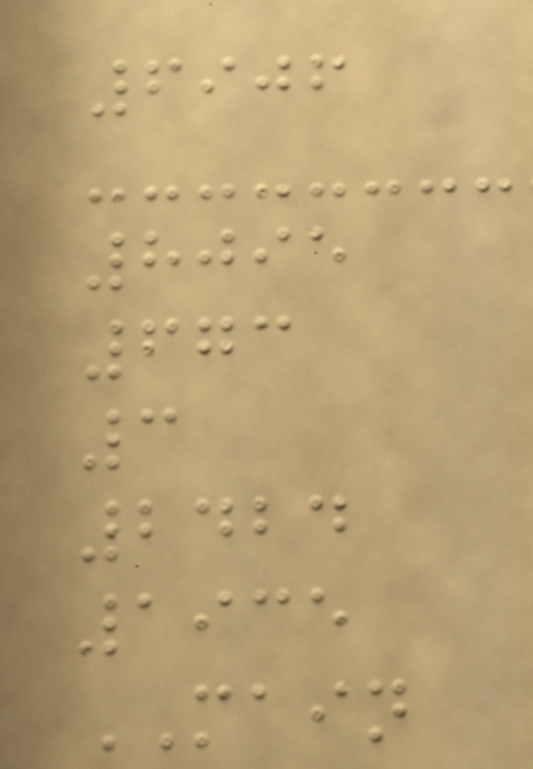6906
8095
673
3
2424
1935
MAIN
